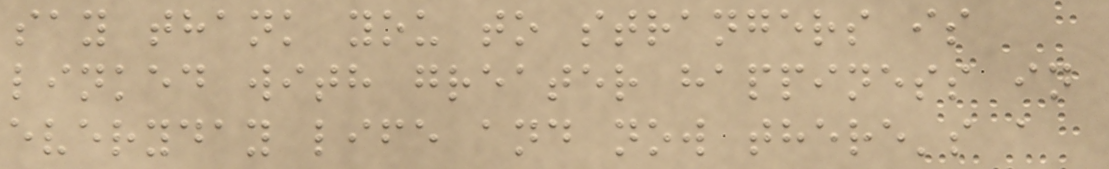say thank you to strangers is
linked with greater happiness in
everyday life and now there's a
